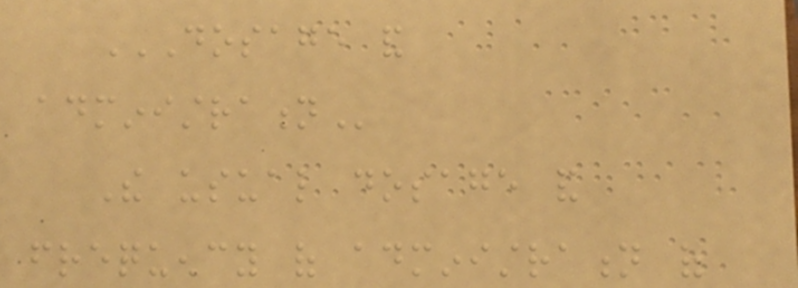DOSAGE AND
ADMINISTRATION
The usual dosage and
frequency of administration of
